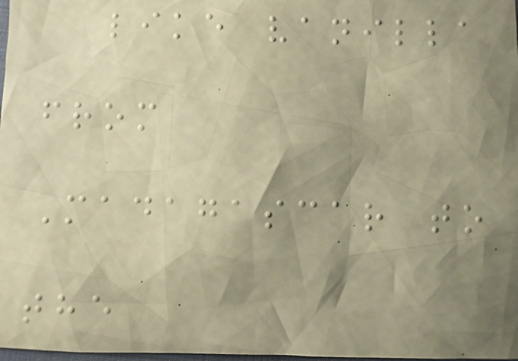like vanilla
from
Madagascar to
the
